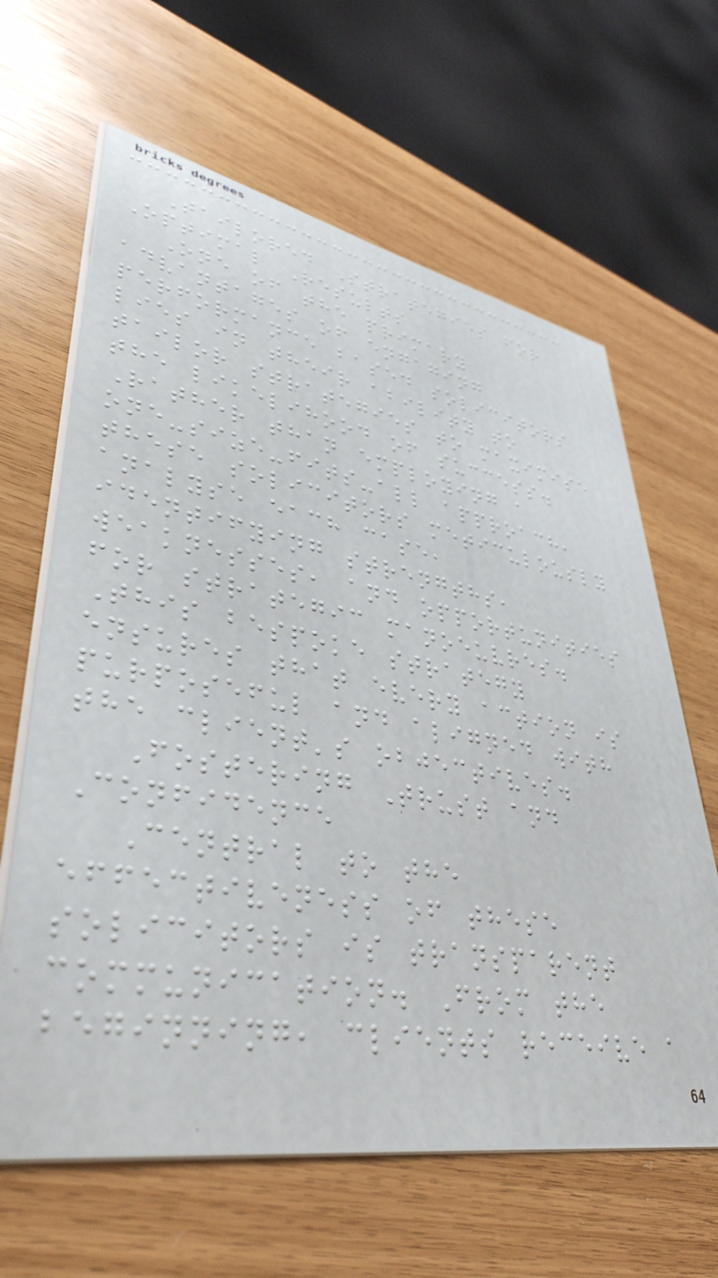Tailored Strategies for
Optimal Results
One of the primary
advantages of engaging
performance based solicitors
lies in their ability to
tailor strategies to maximise
the likelihood of success.
Rather than employing a
one-size-fits-all approach,
these solicitors meticulously
analyse each case,
identifying strengths,
weaknesses, and opportunities
for strategic manoeuvres.
This bespoke strategy
ensures that every action is
purposeful and aligned with
the client's objectives.
Fostering Trust and
Confidence
Central to the
effectiveness of these
solicitors is transparent
communication. From the
beginning, clients receive a
